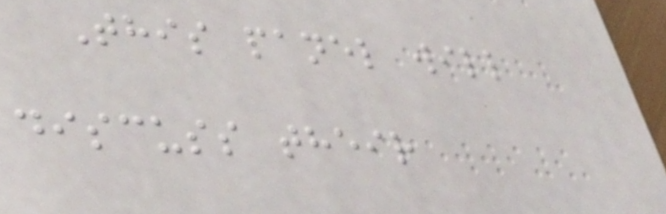This panel will
discuss their
